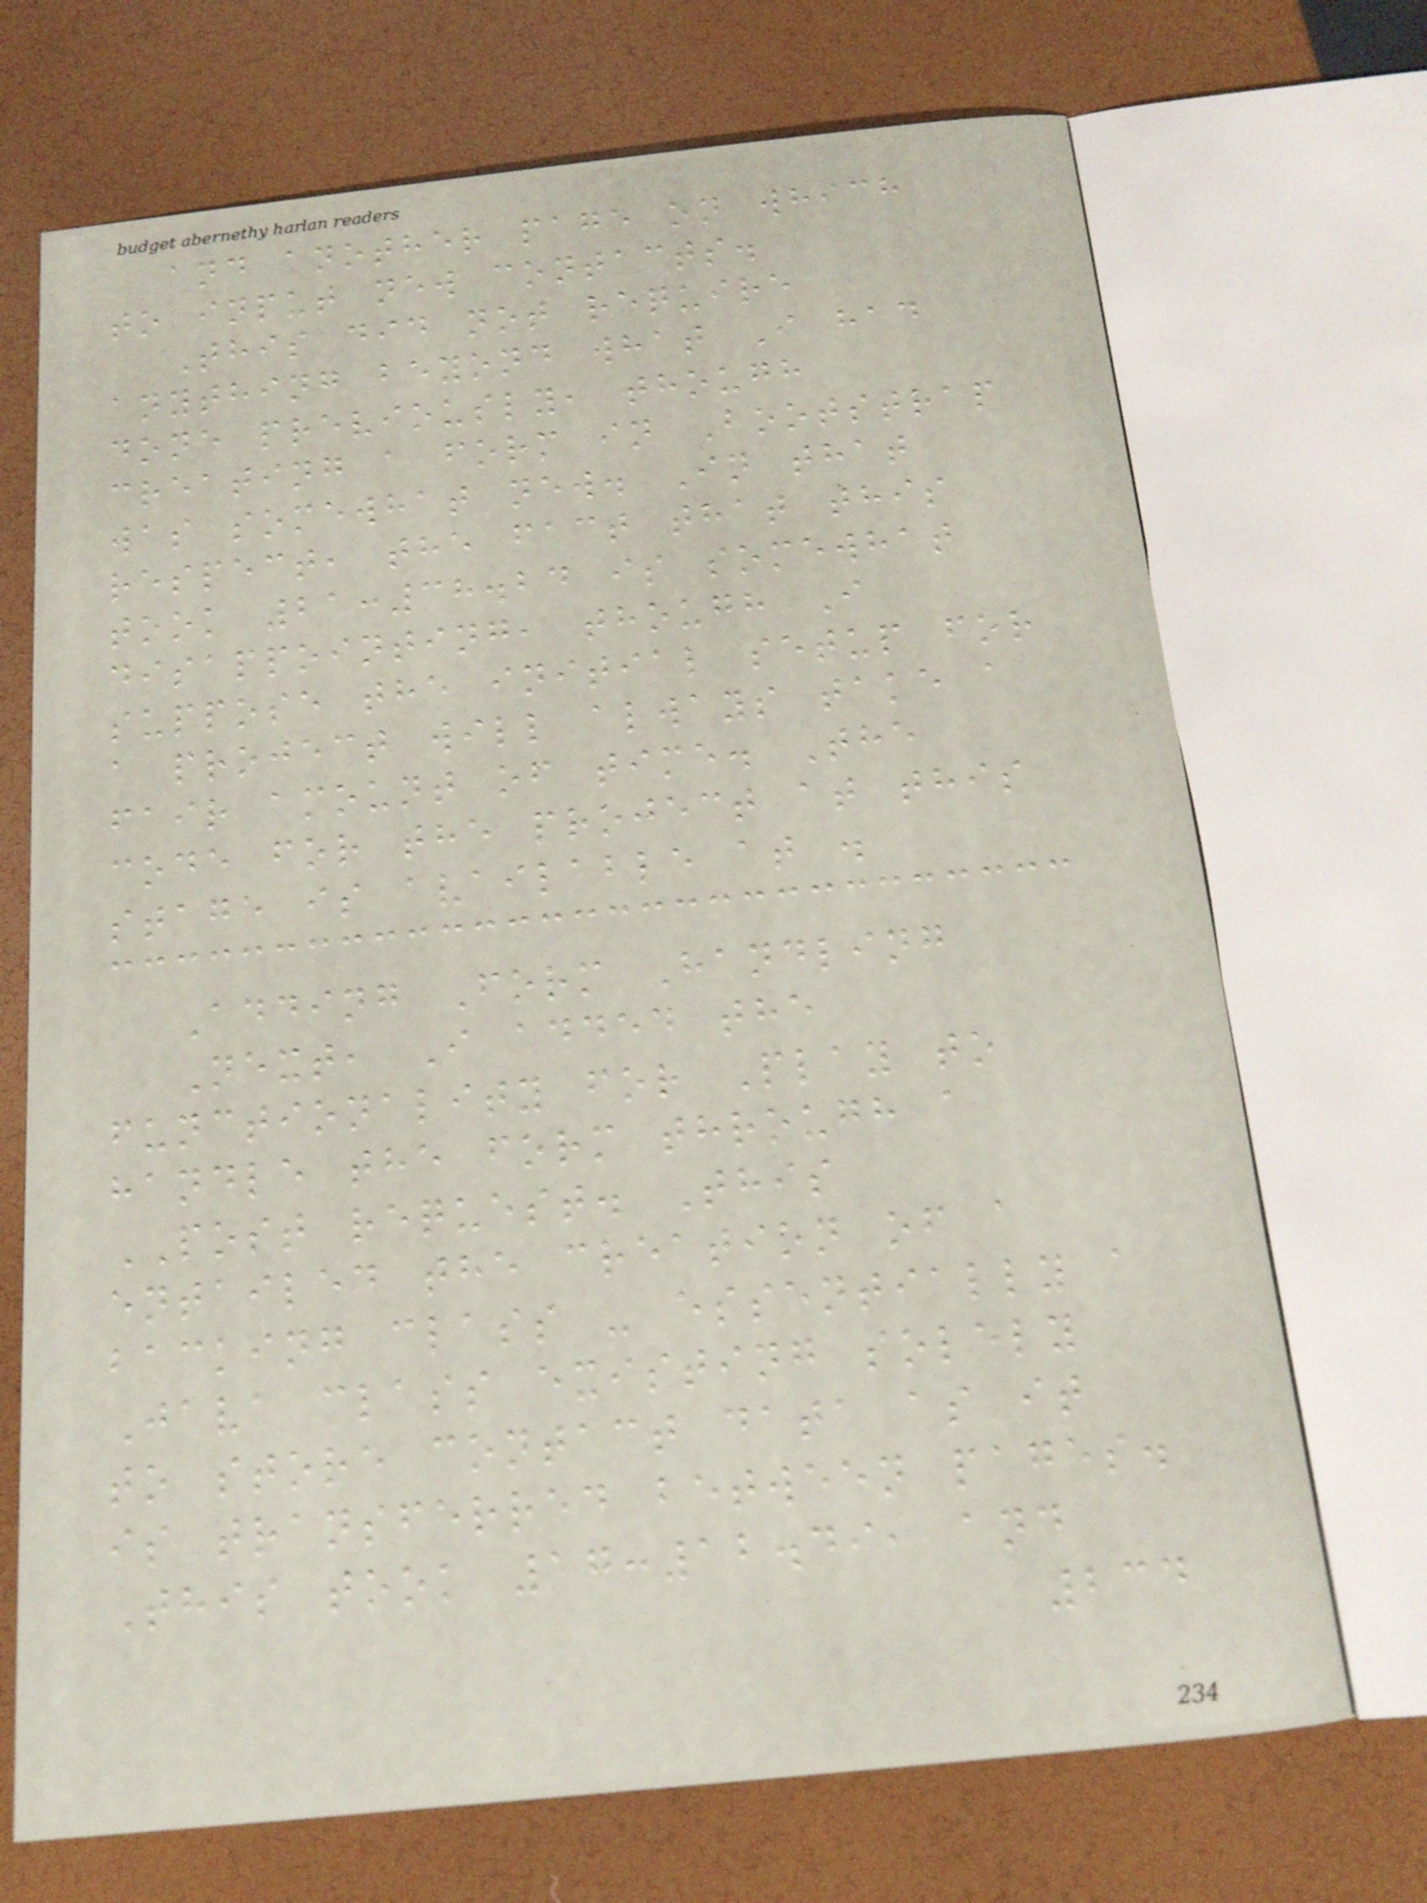and another page on which
to input new contacts.
This did not require
anything beyond what I had
done previously, though
creating a form in Bootstrap
was somewhat new. In that
respect, the fact that this
took 21:38.24 is somewhat
disappointing, though I
suppose the initial setup for
a project will always take a
fair amount of time. The
code for the project at this
stage is available at .
Adding Form Handling
Next, I added the
functionality for Play to
handle the form through a
POST request. This
entailed the creation of a
backing class - essentially a
Java class existing solely
to store contact data as it
is transferred between pages.
This took 17:12.49, and
234
